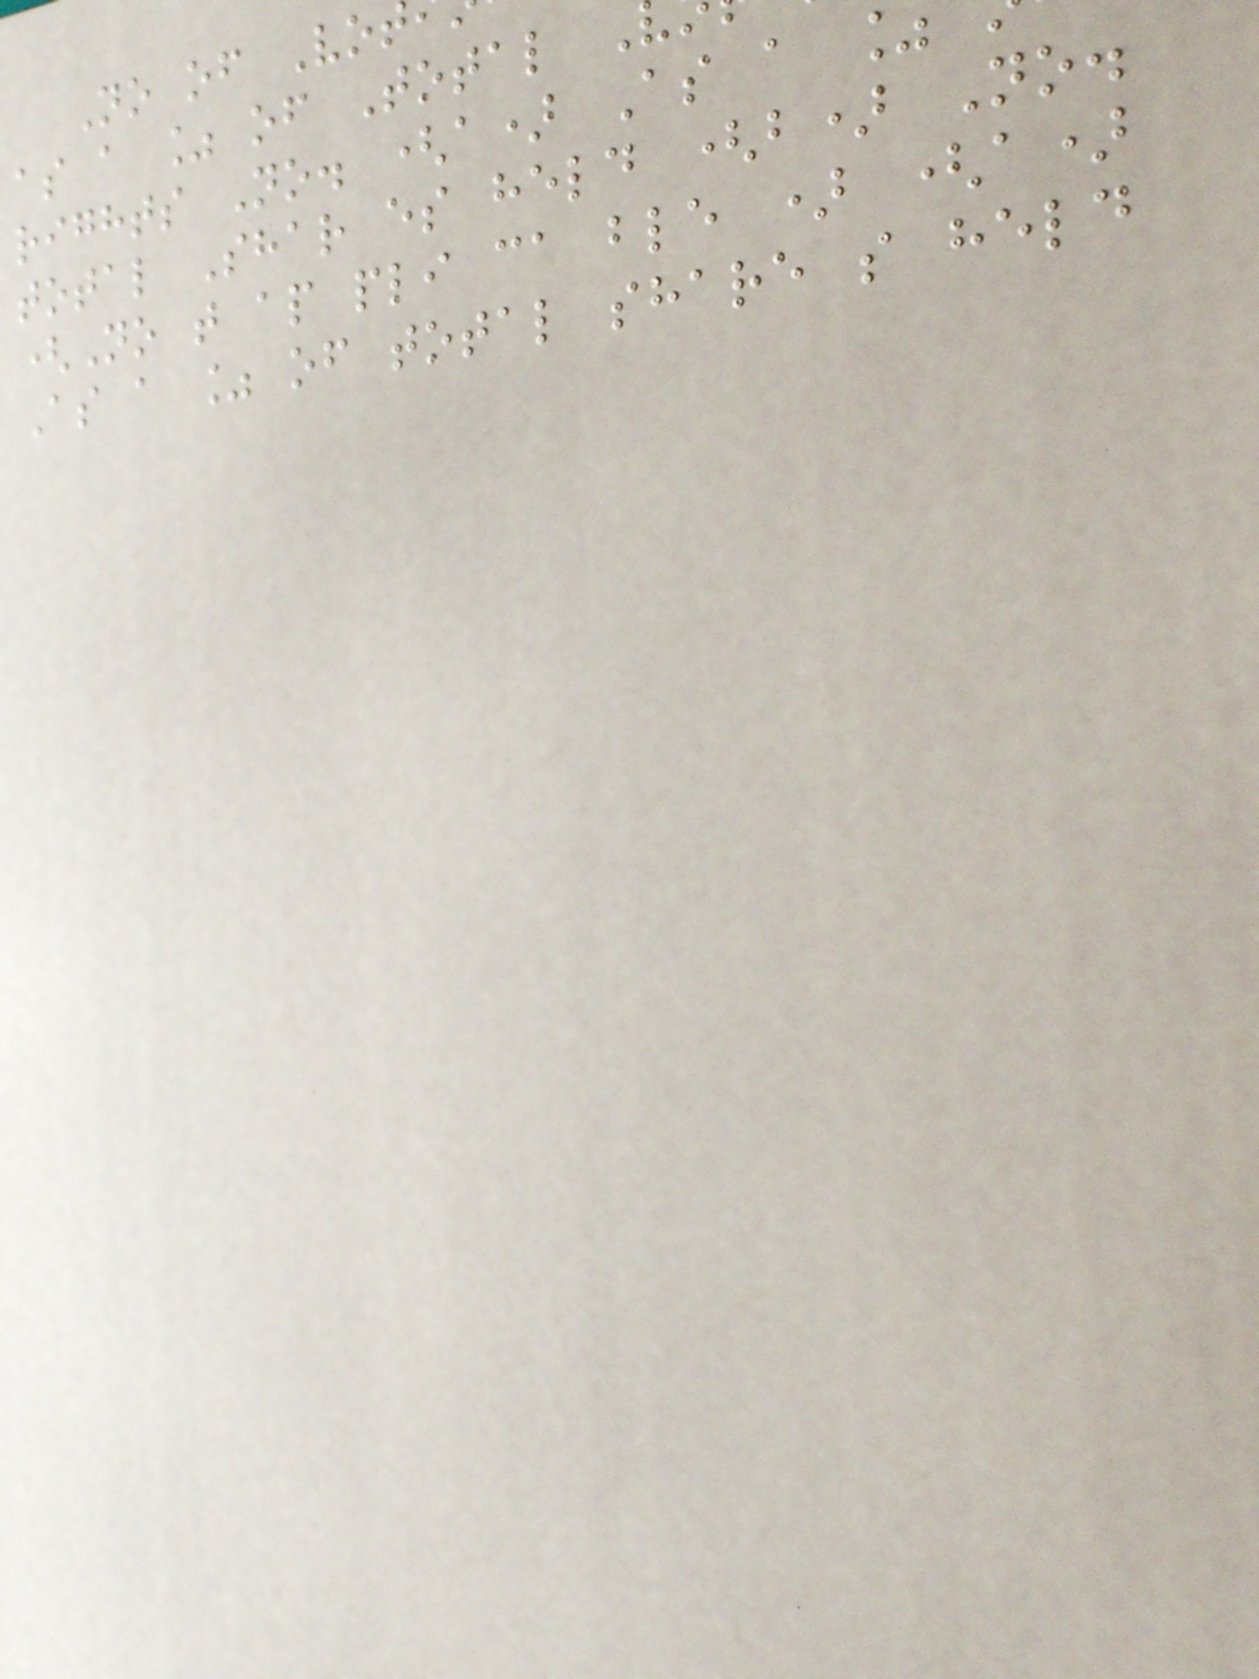No of Vot
as a % of Total
rights No. (a) As a
total Shar es held (b) No.
(No t ap pli ca ble ) (a)
As a % of total share s held
